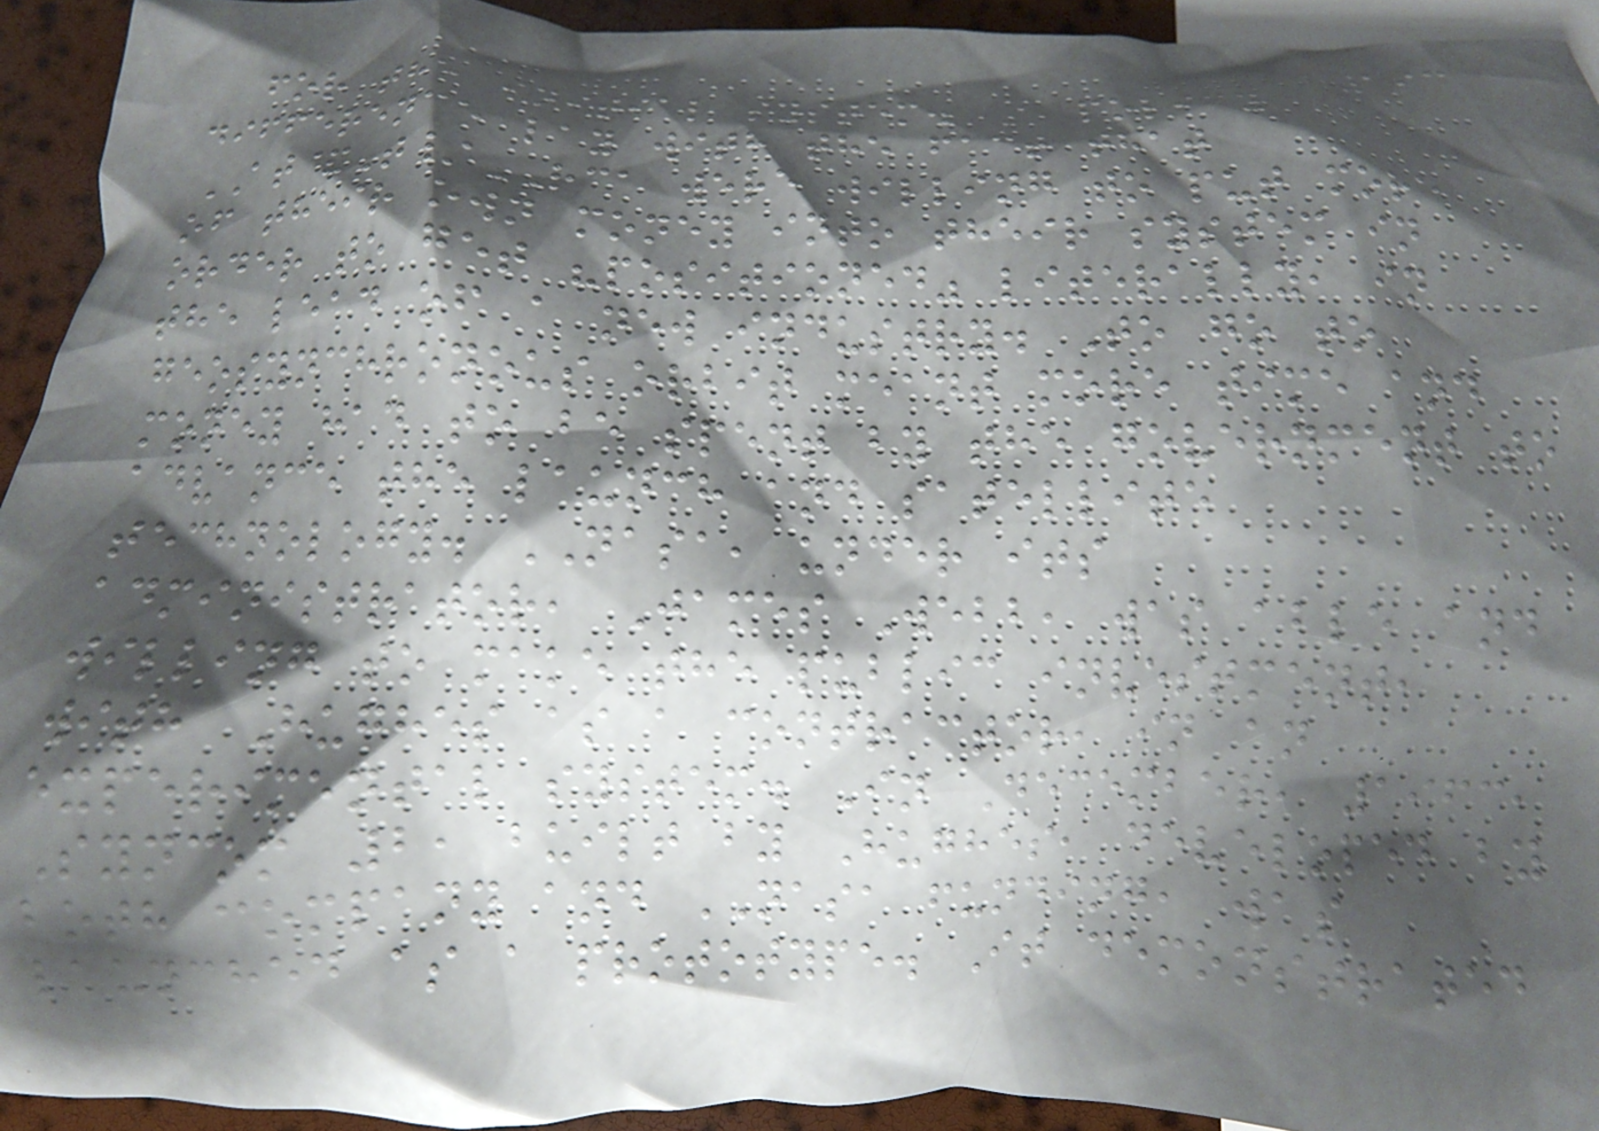193
for the initial system. A policy
difference lay with the fact that
AT&T/RCA were willing to put more
of their own money into their system in
order to get "positioned" literally, in
the lead of a new industry. To go to
geosynchronous orbit meant more time and
money had to be spent by the government to
advance the launch and satellite
technology. NASA, under its
administrator, James Webb, was able and
willing to make the public investment,
with Hughes as a contractor, in an
experimental system. In December, 1963,
Syncom 2, built by Hughes, developed by
both company and NASA funding, was
launched as a prototype. It demonstrated
